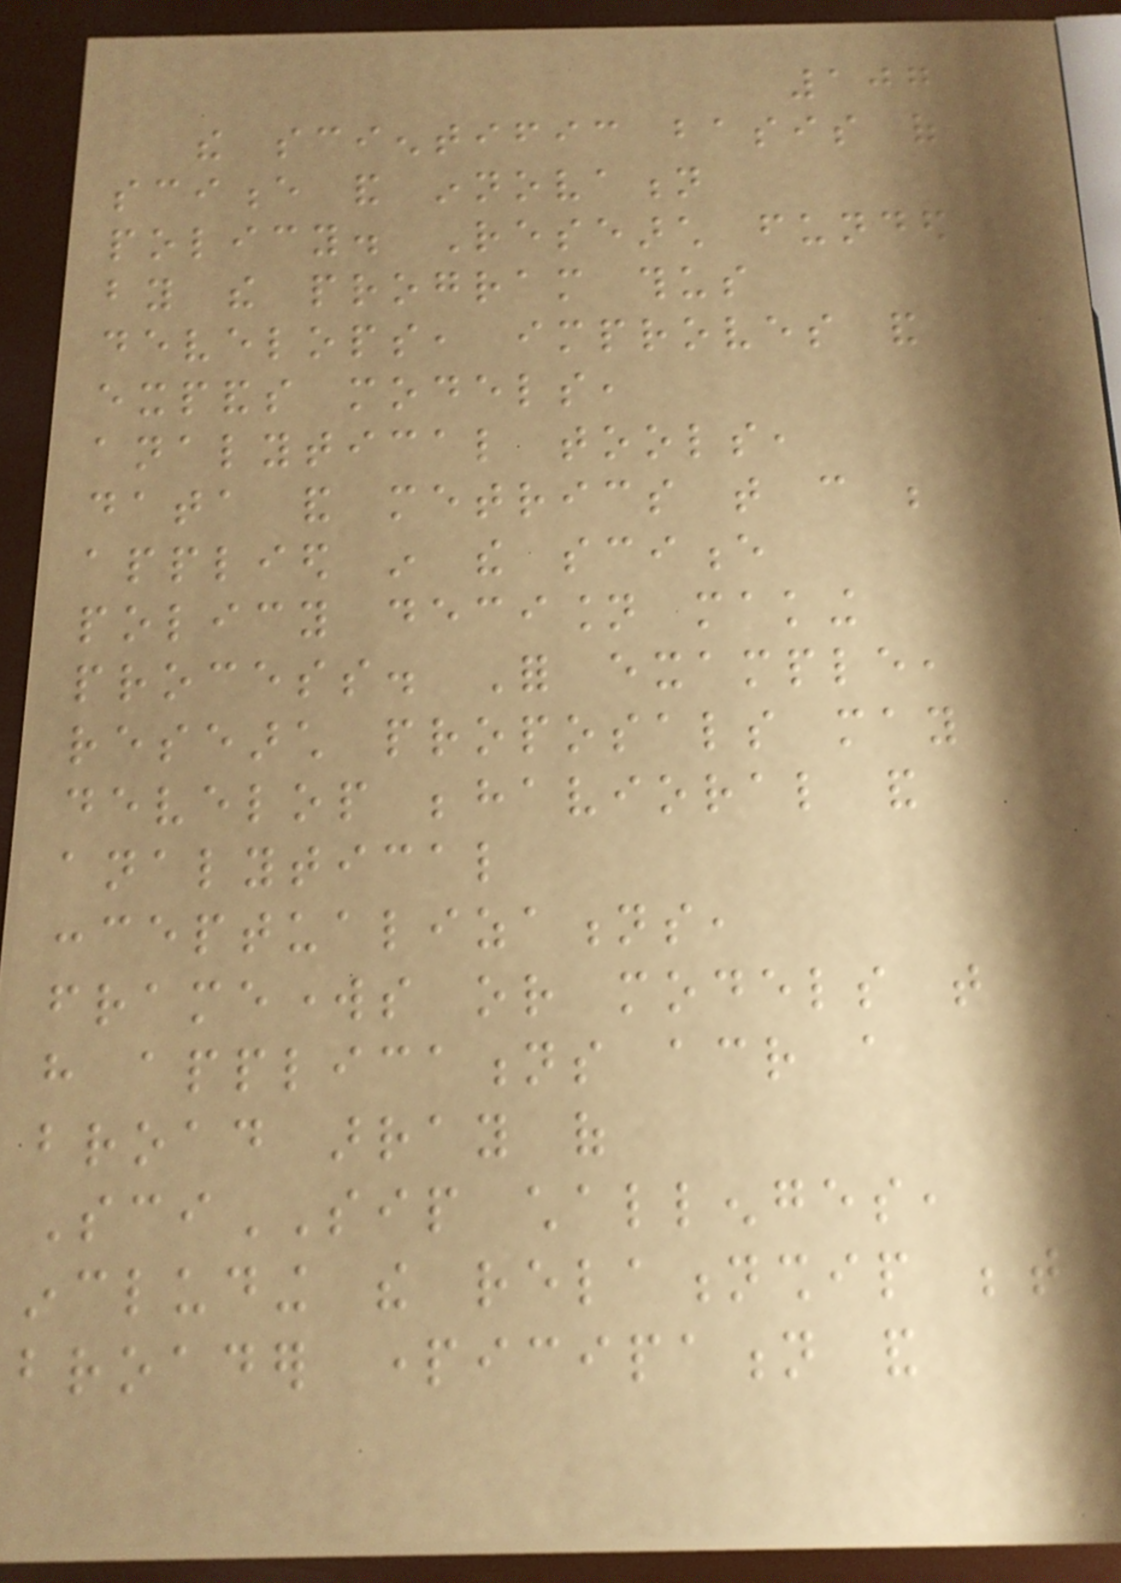107
the scientific basis of
science and innovation
policy. Research funded
by the program thus
develops, improves and
expands models,
analytical tools,
data and metrics that can be
applied in the science
policy decision making
process. For example,
research proposals may
develop behavioral and
analytical
conceptualizations,
frameworks or models that
have applications across a
broad array of
SciSIP challenges,
including the relationship between
broader participation and
